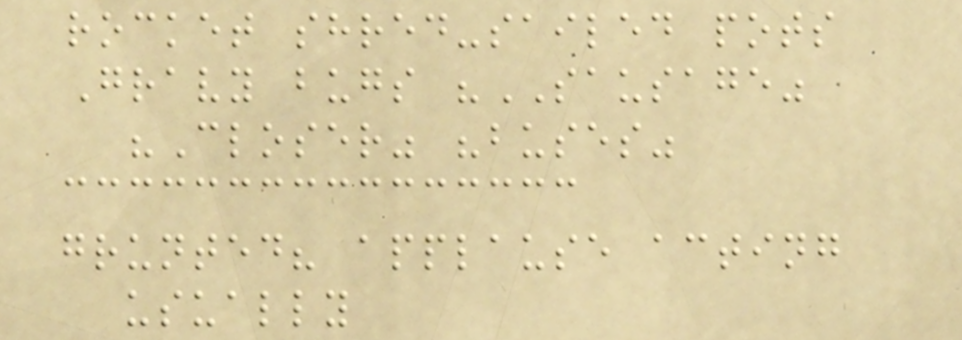rocket shred-sailed pots
Gravy bugs "SAUSAGE"
"Closer" "buses"
grunted? applause acting
usually
